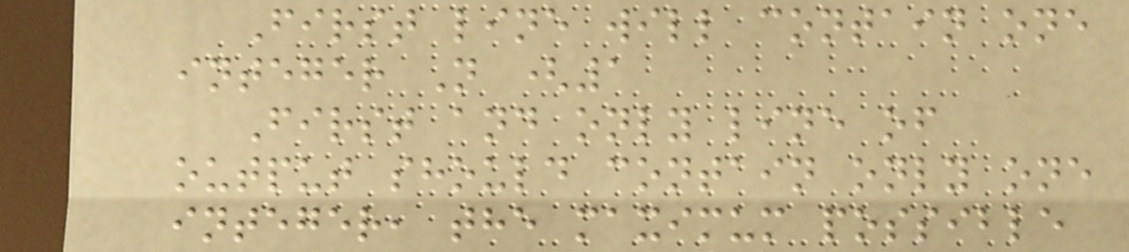First line will contain one
integer N (1
First and only line of
output should contain only one
integer, the maximum possible
